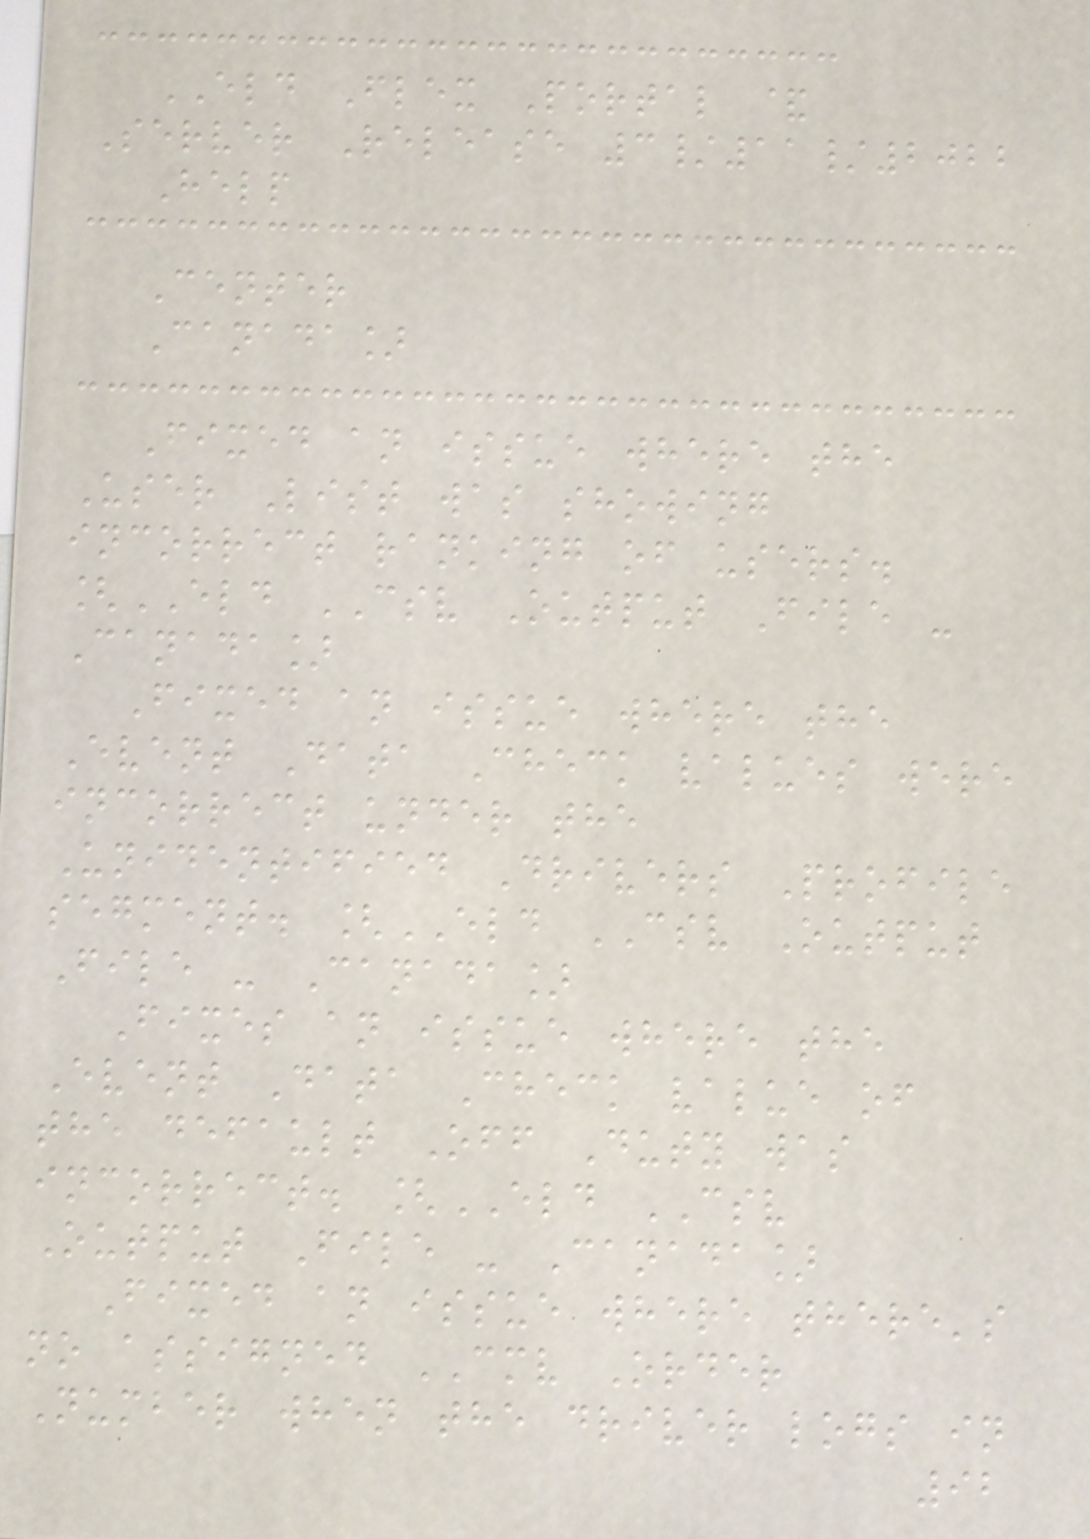ELD Flex Portal &
Server Release 3/11/2022
Help
Center
Canada]
Fixed an issue where the
User List was showing
incorrect ranking of users.
[ELD CSV Output File -
Canada]
Fixed an issue where the
Event Data Check values were
incorrect under the
Unidentified Drivers Profile
segment. [ELD CSV Output
File - Canada]
Fixes an issue where the
Event Data Check value of
the default Off Duty was
incorrect. [ELD CSV
Output File - Canada]
Fixed an issue where there's
no assigned CMV Order
Number when the driver logs in
92
